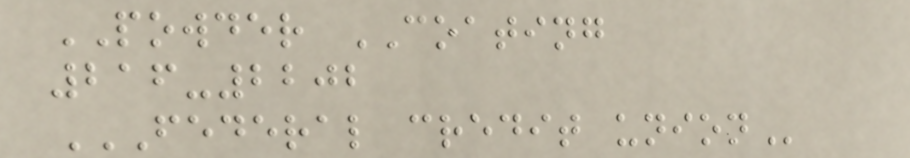POWDER COATING
216-2202
FEDERAL CREDIT UNION
